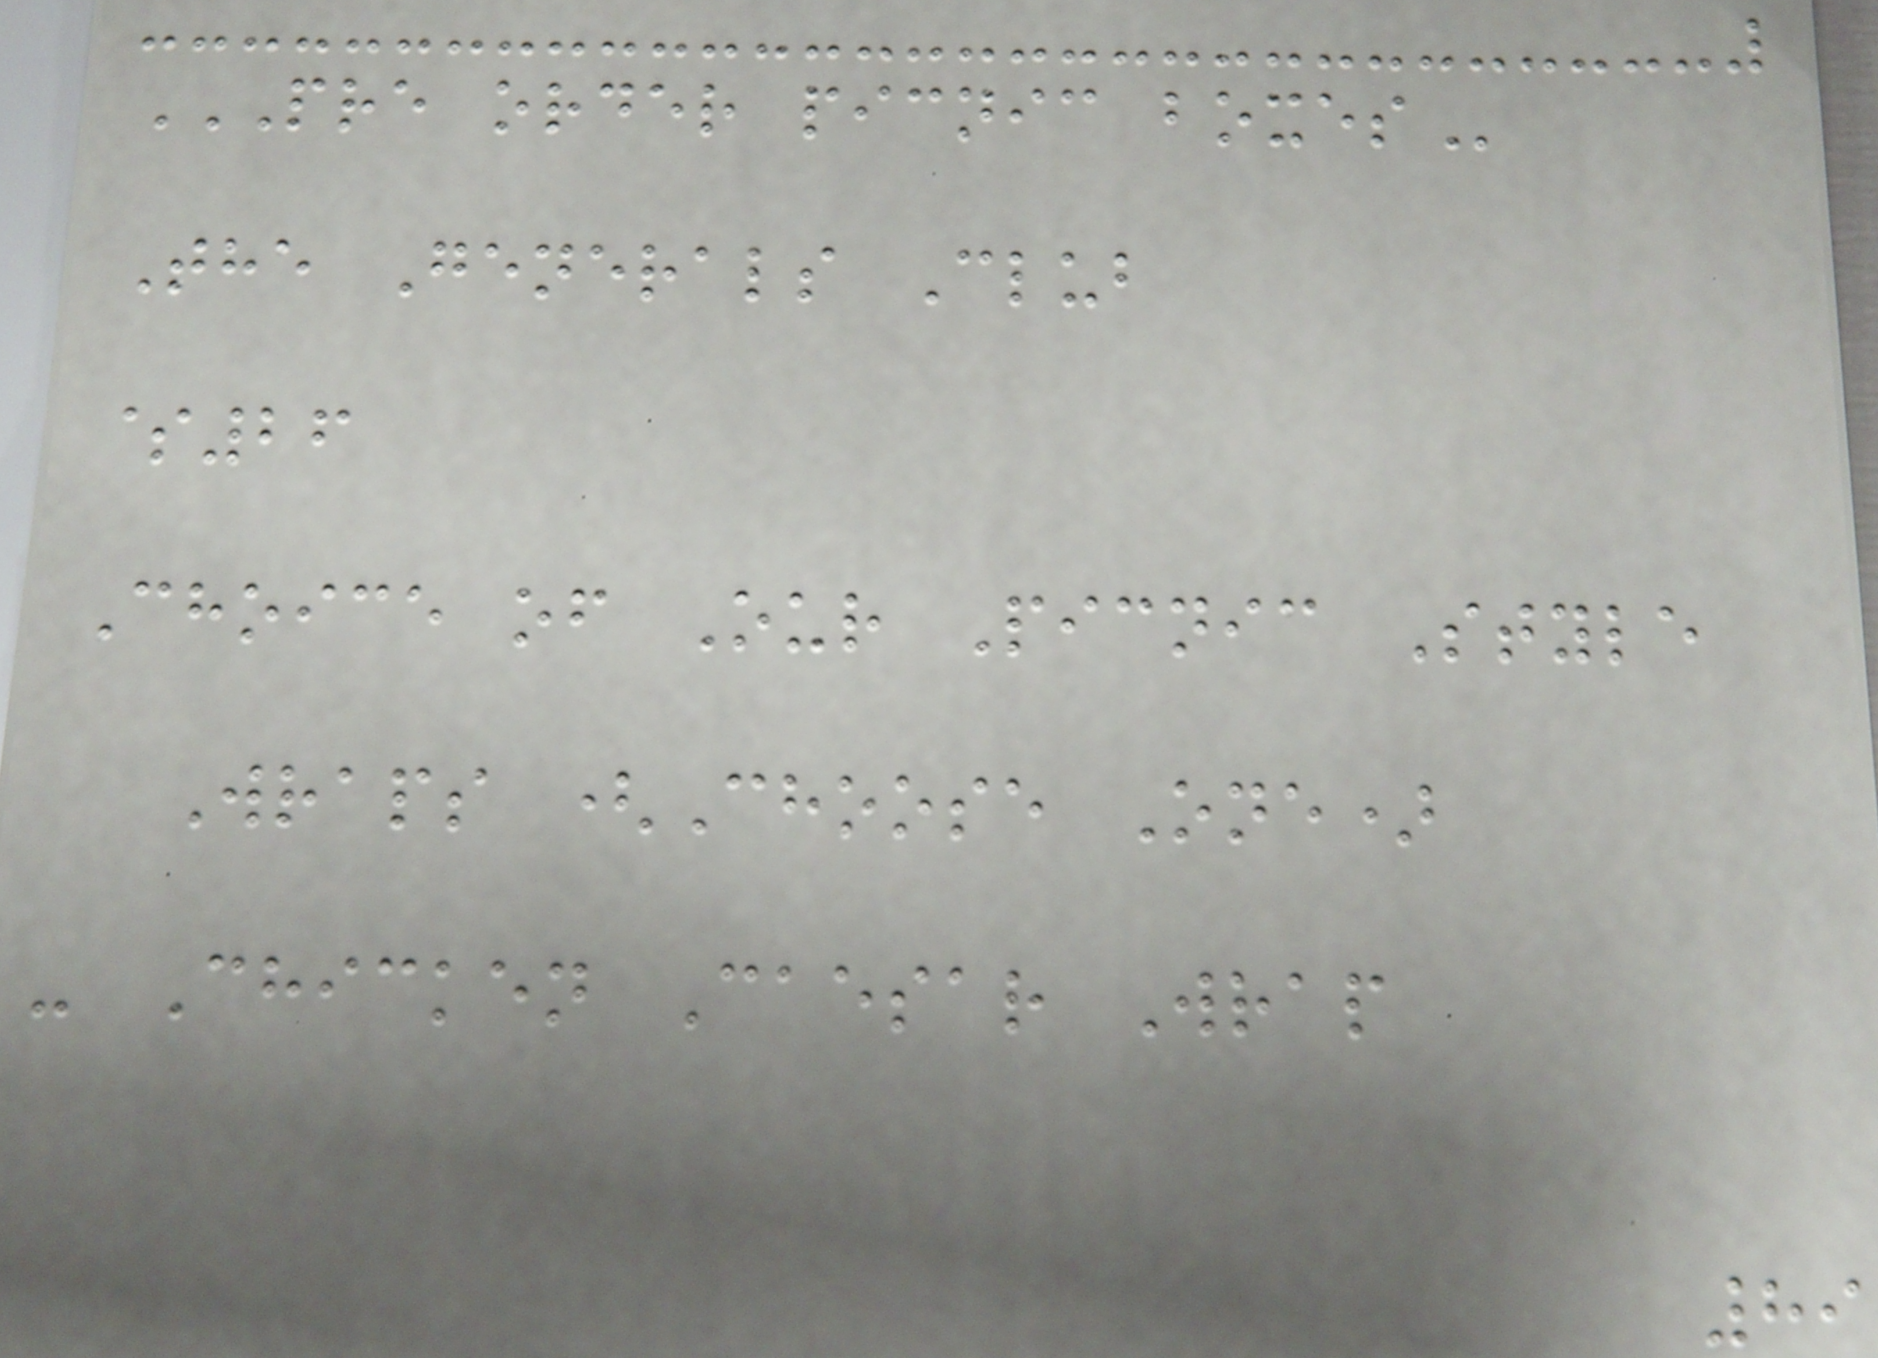PRE ORDER PICNIC BOXES
The Generals Club
$26
Choice of Our Picnic Style
Wraps (Choose One)
- Chicken Caesar Wrap
89
